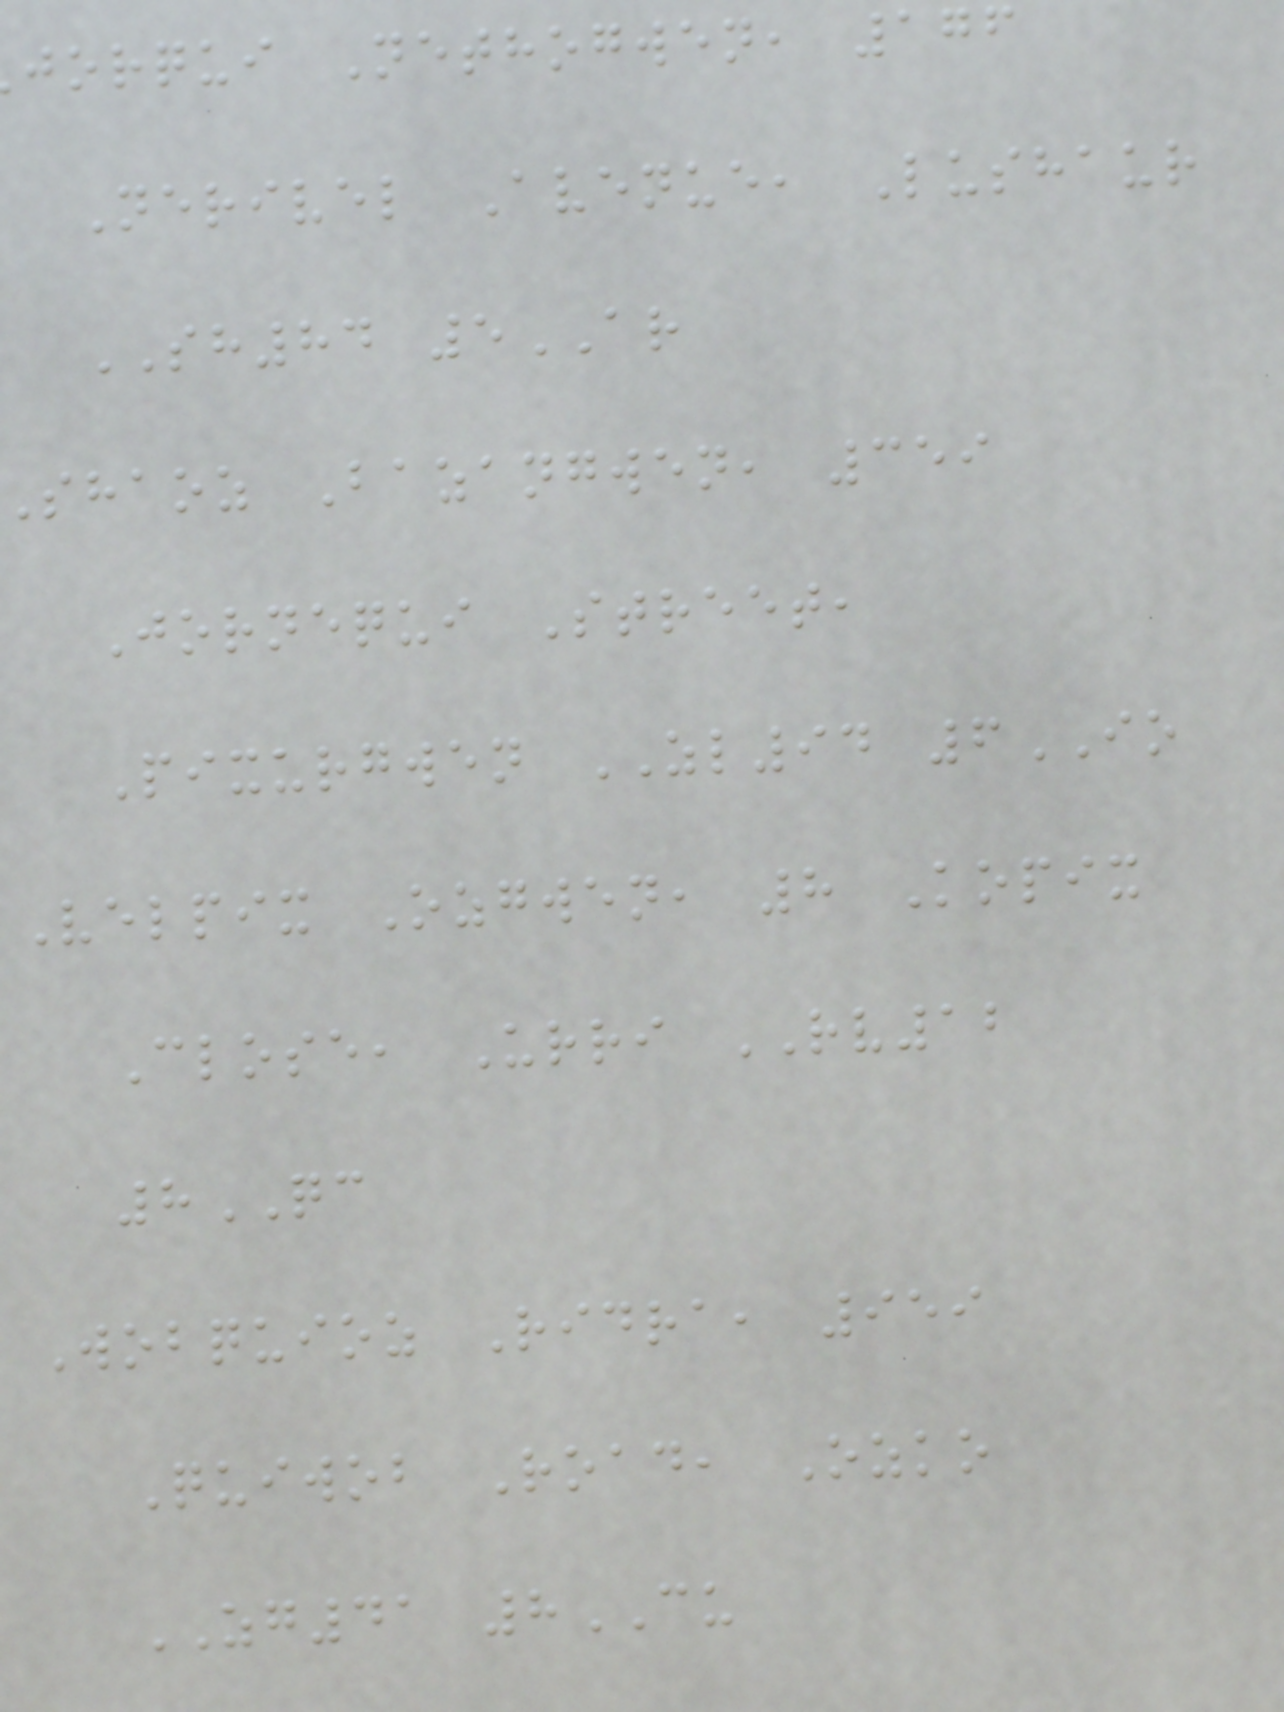jorqui Nethogwen, 176
Nerivel Avenue, Lushaur
SH84 5AR
shaoz Bazangwen, 359
Jornequi Street,
Pixurgwen ZL94 6IO
Velpix Ozgwen, 8 Kopix
Close, Urri RV12
8QC
Wobquioz Ridra, 959
Quiwob Road, Ozko
ZG41 8CU
